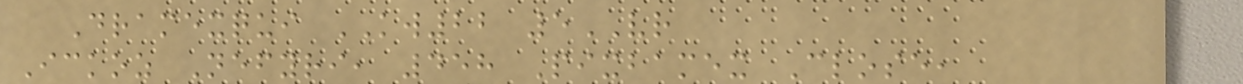Dramexqui KW22 5VR
Ickoz Nefyri, 458 Pixbamex Close,
